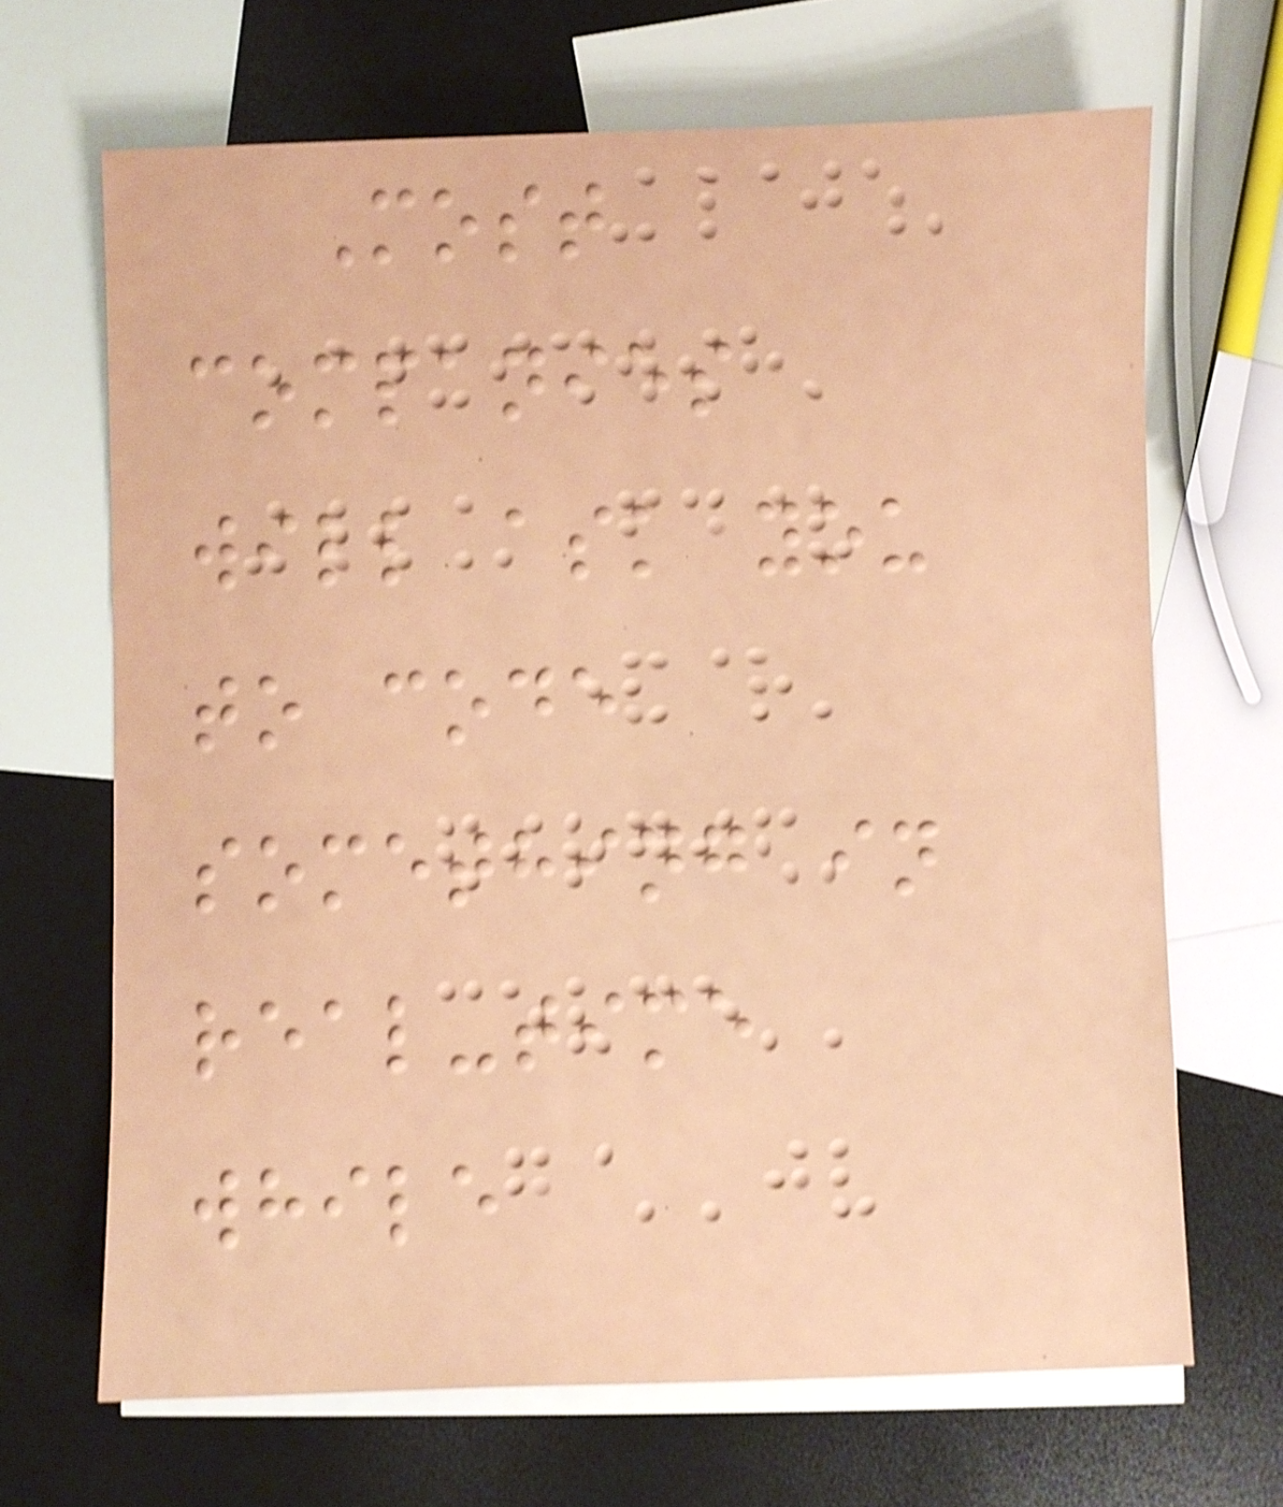Most
companies
will ask you
to code
something in
real-time
while
